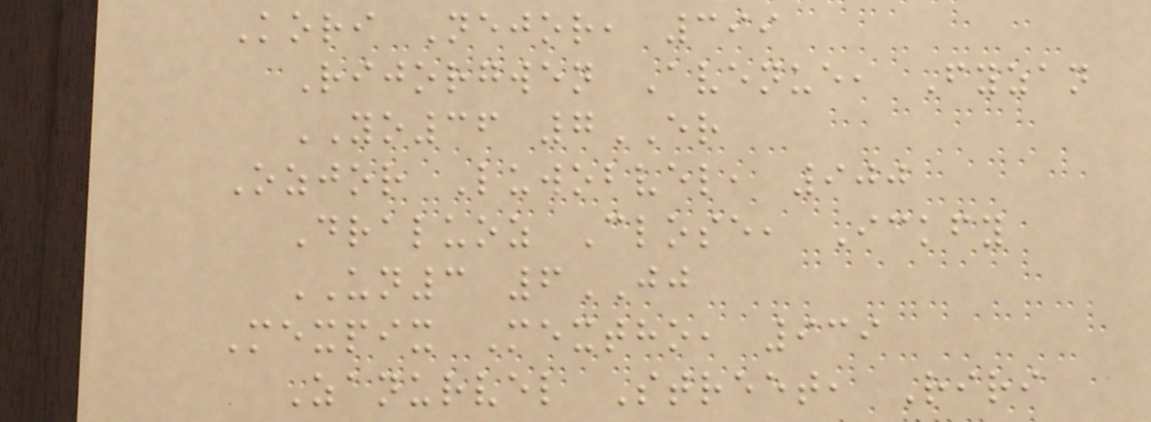Kori Nejor, 399
Rijorgwen Avenue, Fyzan
YO36 7ER
Ozjor Luwobvel, 900
Draluoz Close, Ickfy
UN3 6JJ
Mexpix Mextho, 939
Zanurvel Street, Riri
